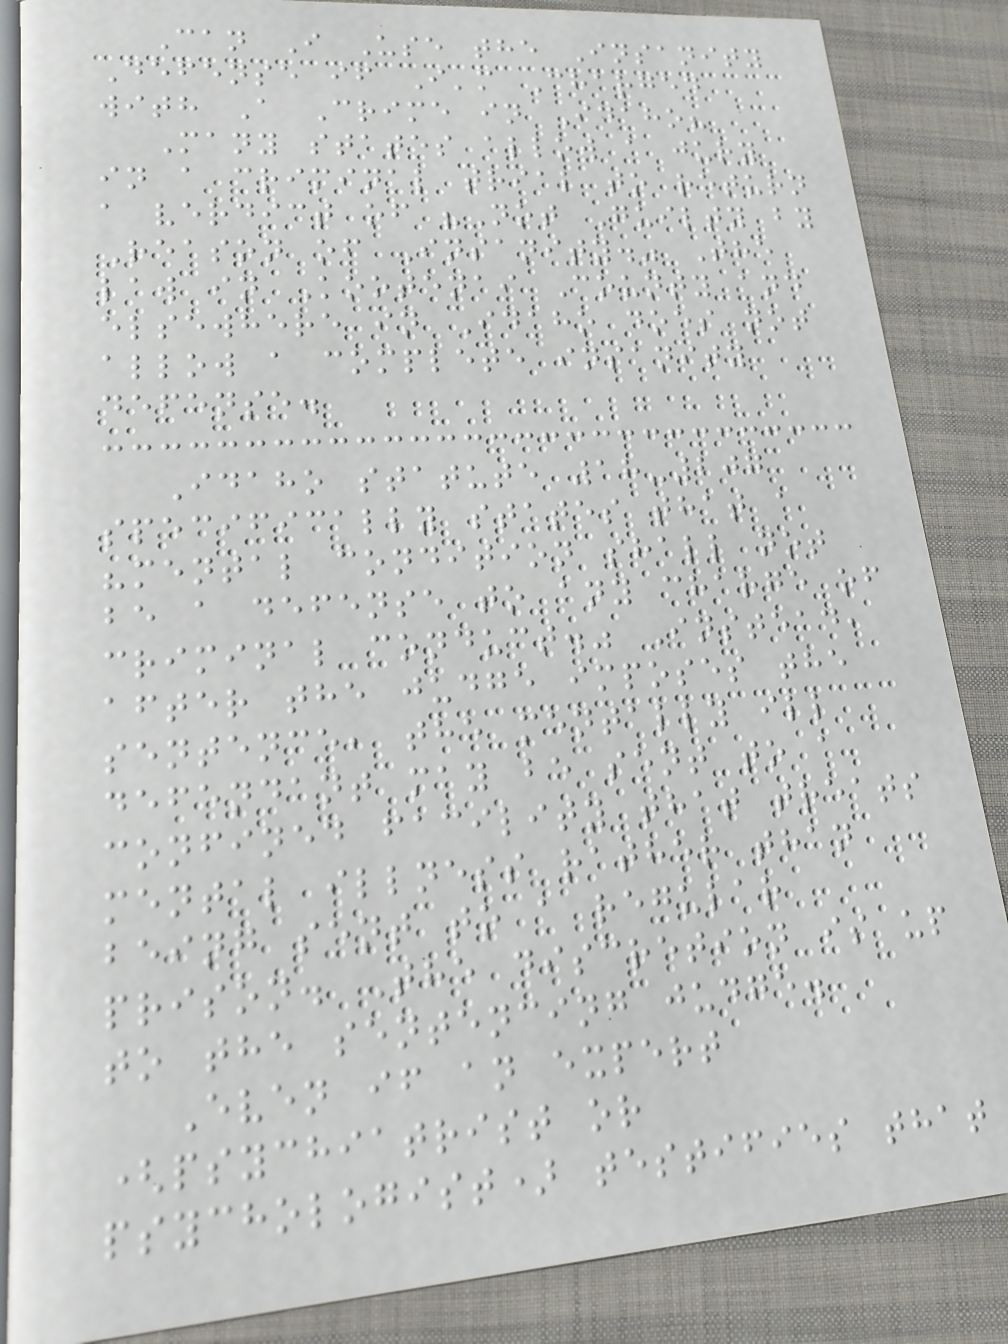Can I Use the Insanity
Defense if I'm Charged
with A Crime in Idaho?
Many states allow a jury
in a criminal trial to return
a verdict of "Not Guilty by
Reason of Insanity." The
law in Kootenai County and
elsewhere in Idaho does not
allow a complete insanity
defense.
Idaho statute 18-207
specifically states that a
"mental condition shall not
be a defense to any charge of
criminal conduct." Instead,
after the judge imposes the
sentence, the mentally ill
defendant may be sent to a
confined facility that treats
mental illness rather than
being sent to a regular
prison. The discretion is up
to the sentencing judge.
Even if an expert
(psychiatrist or
psychologist) testifies that
